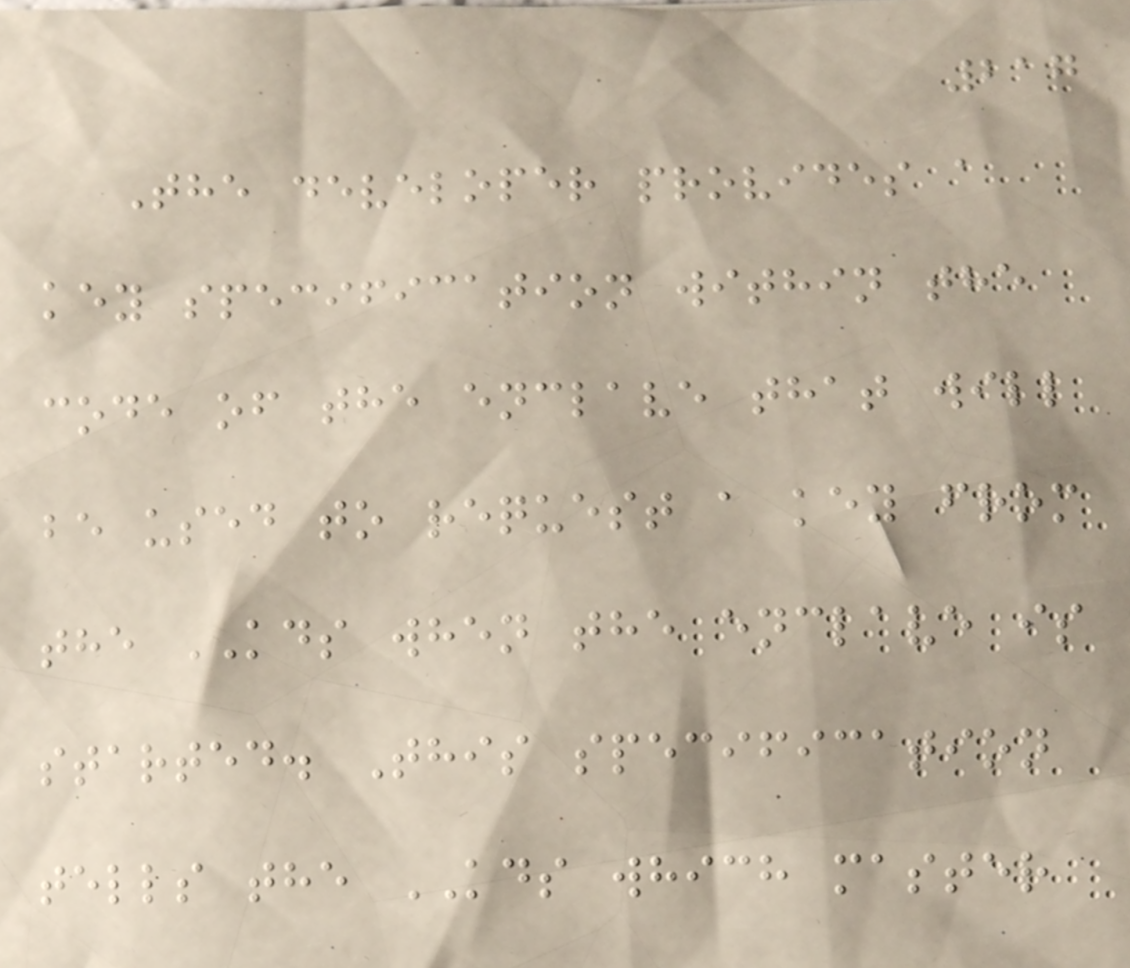217
The developer provides a
key specification within the
code of the enclave that will
be used to request a key from
the KDS when the enclave is
started. This specification
tells the KDS which master
